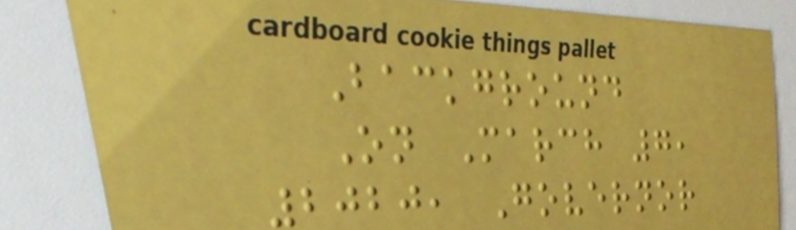Background
On March 7,
2020, Governor
